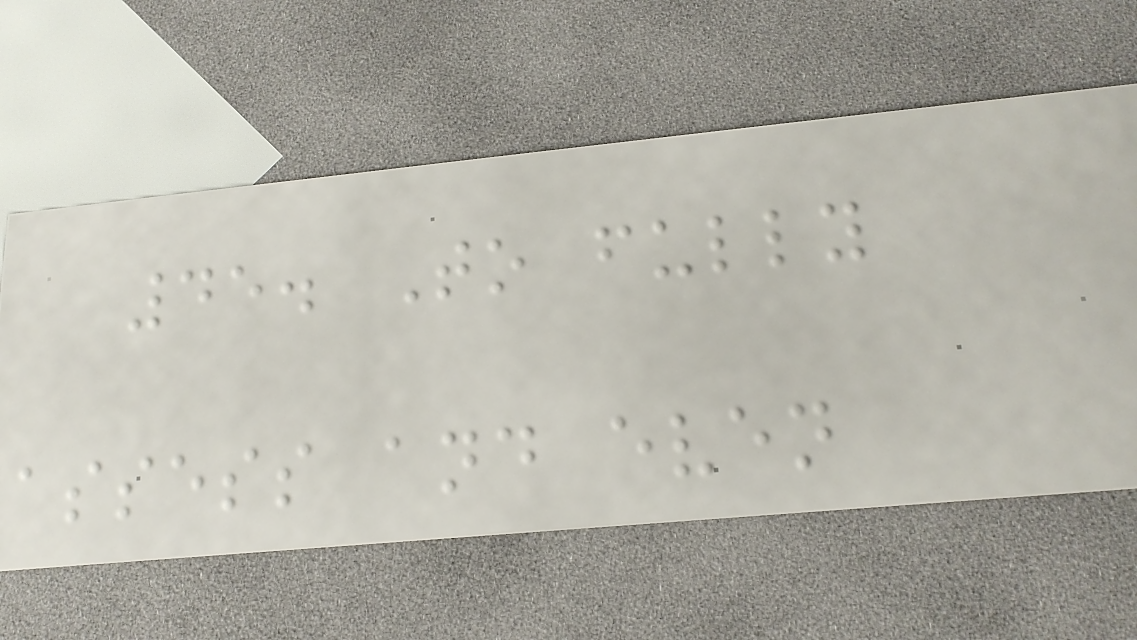45. To fully
assess and even
